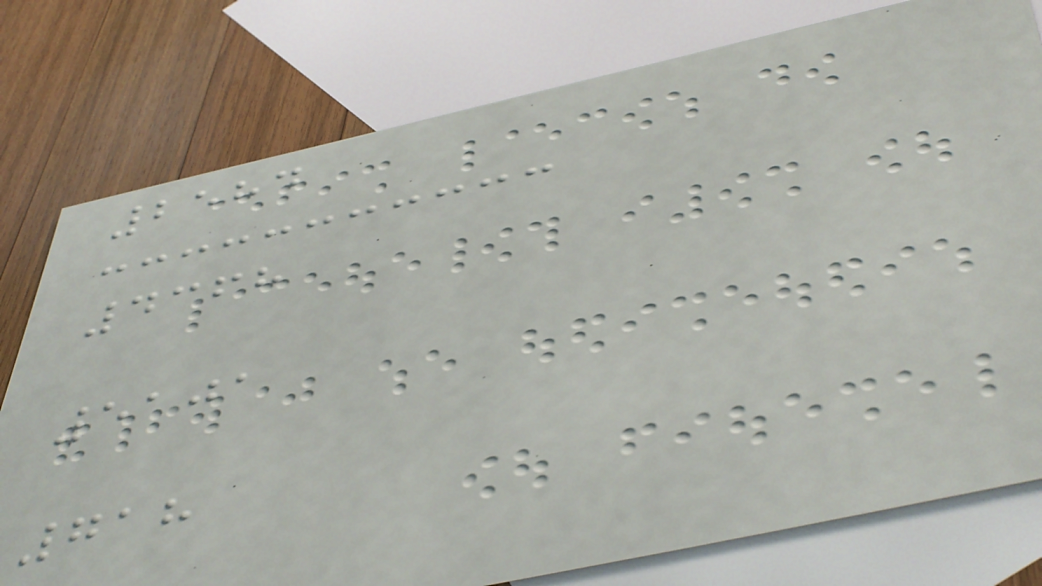2584
4368
5101
718
